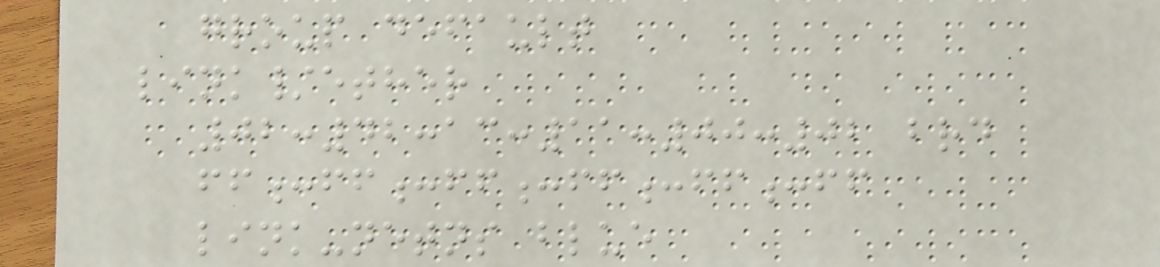group default
link/ether
02:42:ac:11:00:02 brd
ff:ff:ff:ff:ff:ff
link-netns blue
